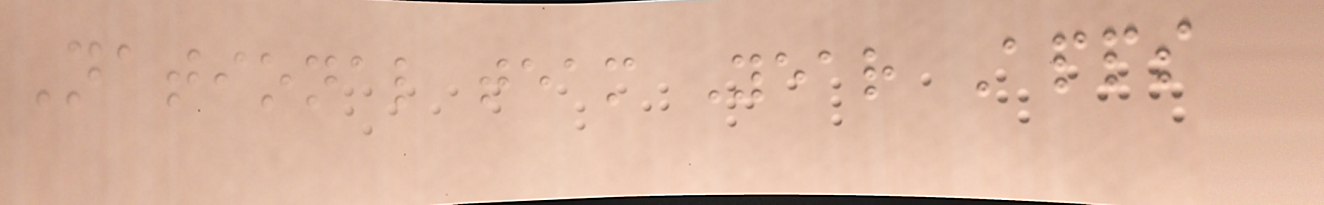National team Year Apps
